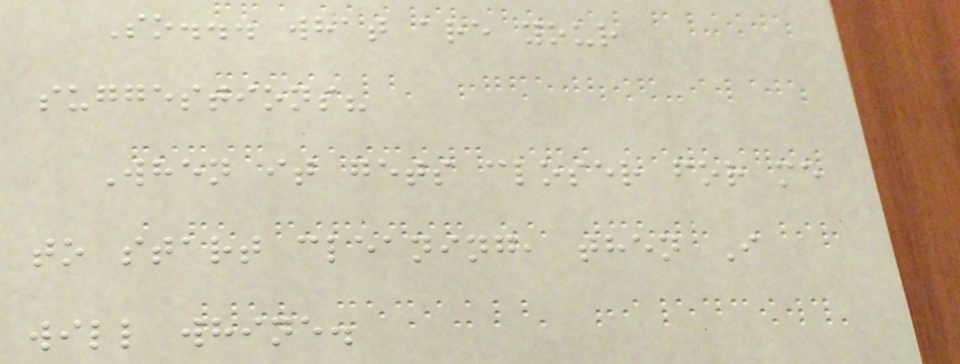So... what are your
suggestions?
When it gets closer for me
to start cleaning, then I
will whine.
